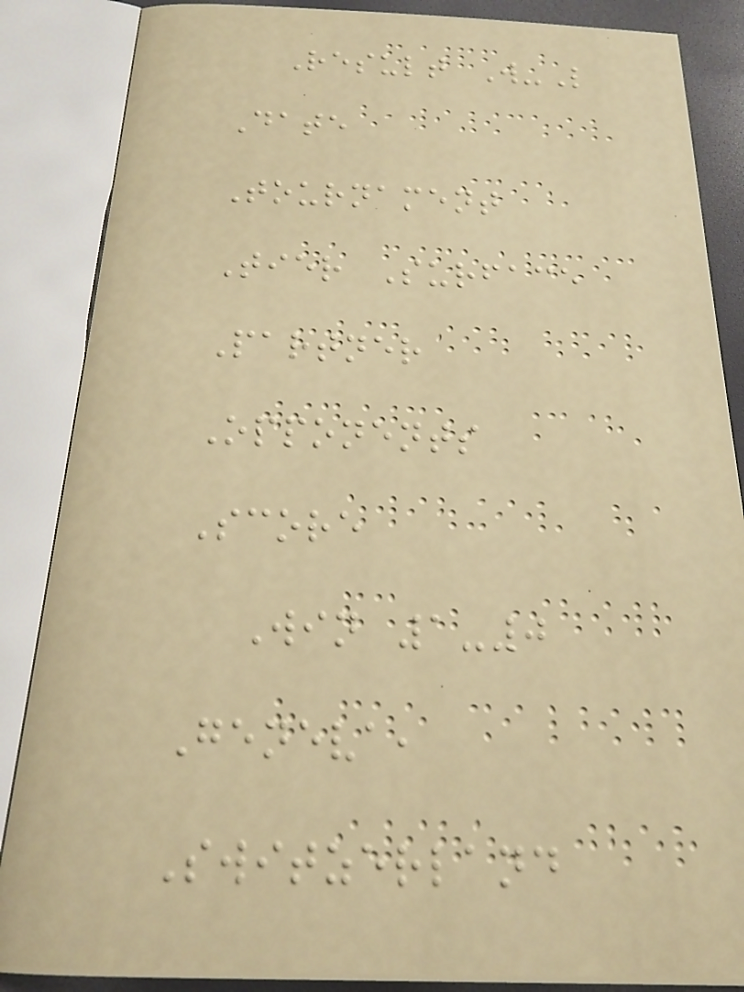Result W-L
Date
Tournament
Tier Surface
Partner
Opponents
Score
Win 1-0
Geneva,
Switzerland
